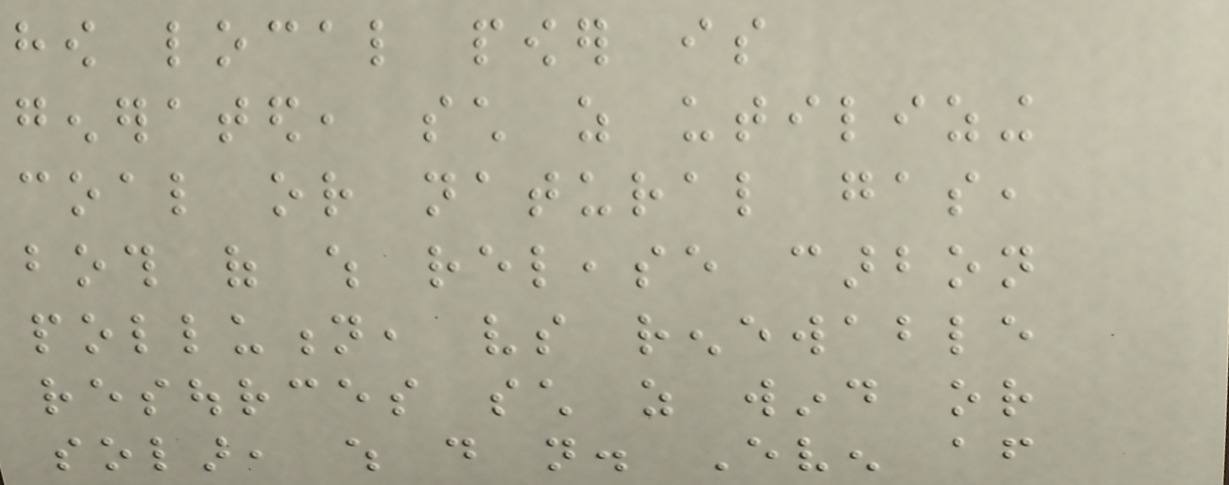how local power is
generated, such as utilizing
coal or natural gas,
both of which release carbon
pollution, vs renewable
resources such as wind or
solar, which do not. Even after
